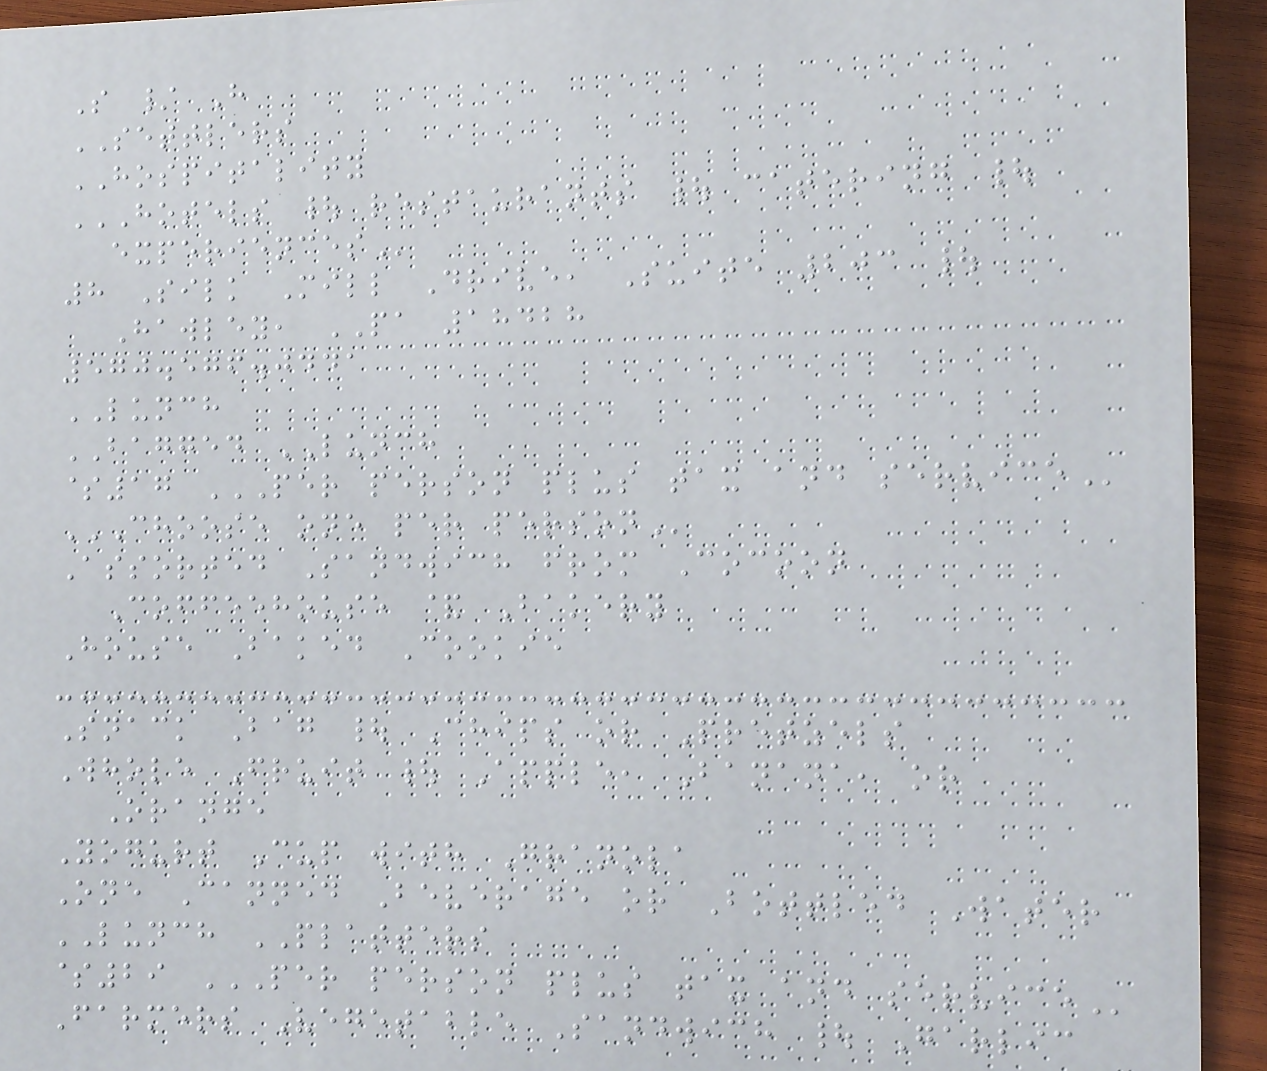S / H
SETTLERS
HOSPITALITY
HOTELS | RESTAURANTS | CATERING |
EXPERIENCES
8 Silk Mill Drive, Suite 203 |
Hawley, PA 18428
570.576.0441
LUNCH
BAGGED LUNCH
$17 PER PERSON PLUS TAX AND SERVICE
CHOOSE ONE PER PERSON
Assorted Sandwich from Cocoon
Coffeehouse & Bakery
House Baked Cookie
Snack Bag | Chips or Pretzels
Whole Fruit | Apple, Banana, or
Orange
Yogurt Cup with Granola
One Canned Beverage or Bottled Water
LUNCH PLATTERS
$29 PER PERSON PLUS TAX AND SERVICE
Farmers Vegetable Sandwich | Garlic
